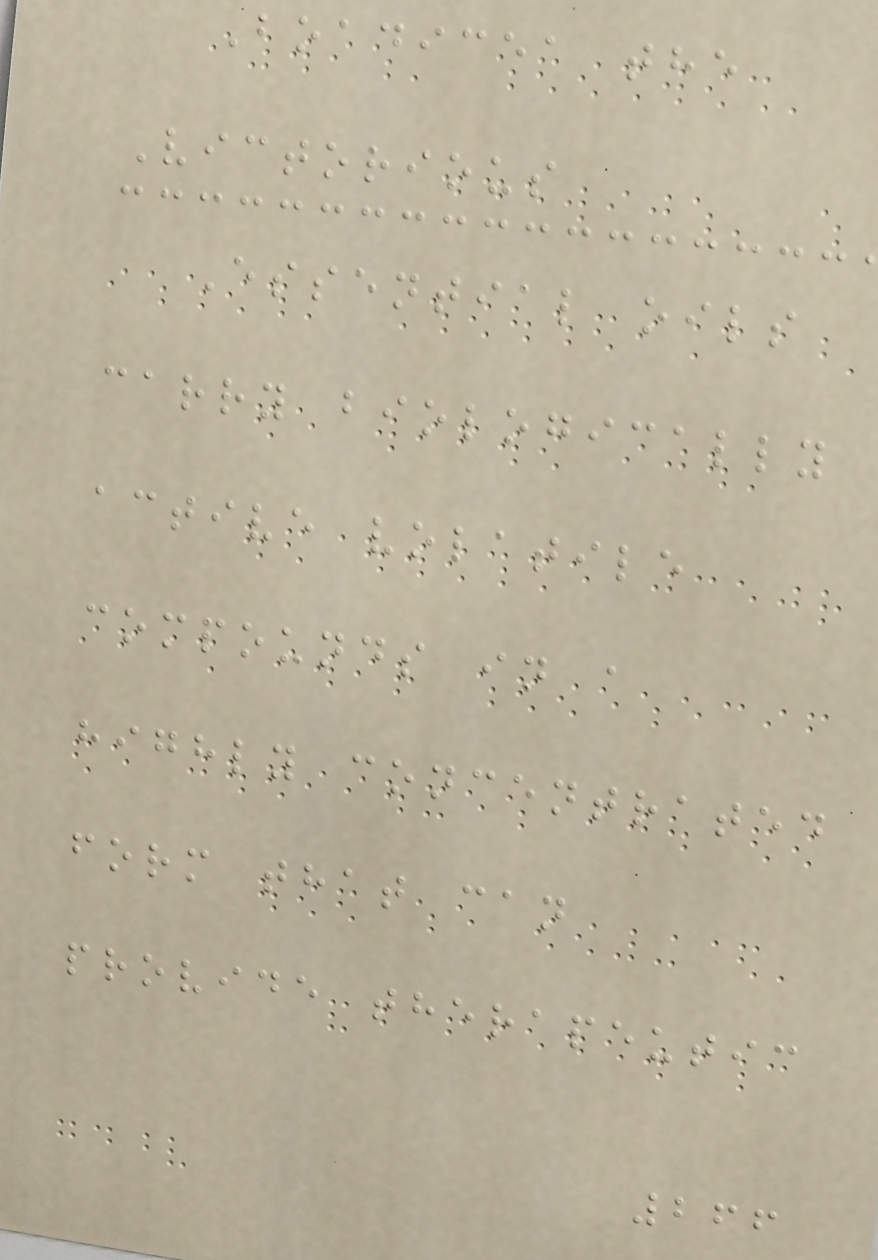Boadicea the
Victorious
Essential oils
carry biologically
active volatile
compounds in a
highly concentrated
form that can
provide therapeutic
266
